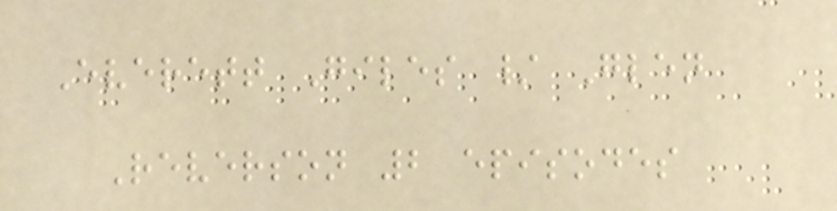Everett Giles / Glen
Reverson 2 episodes
